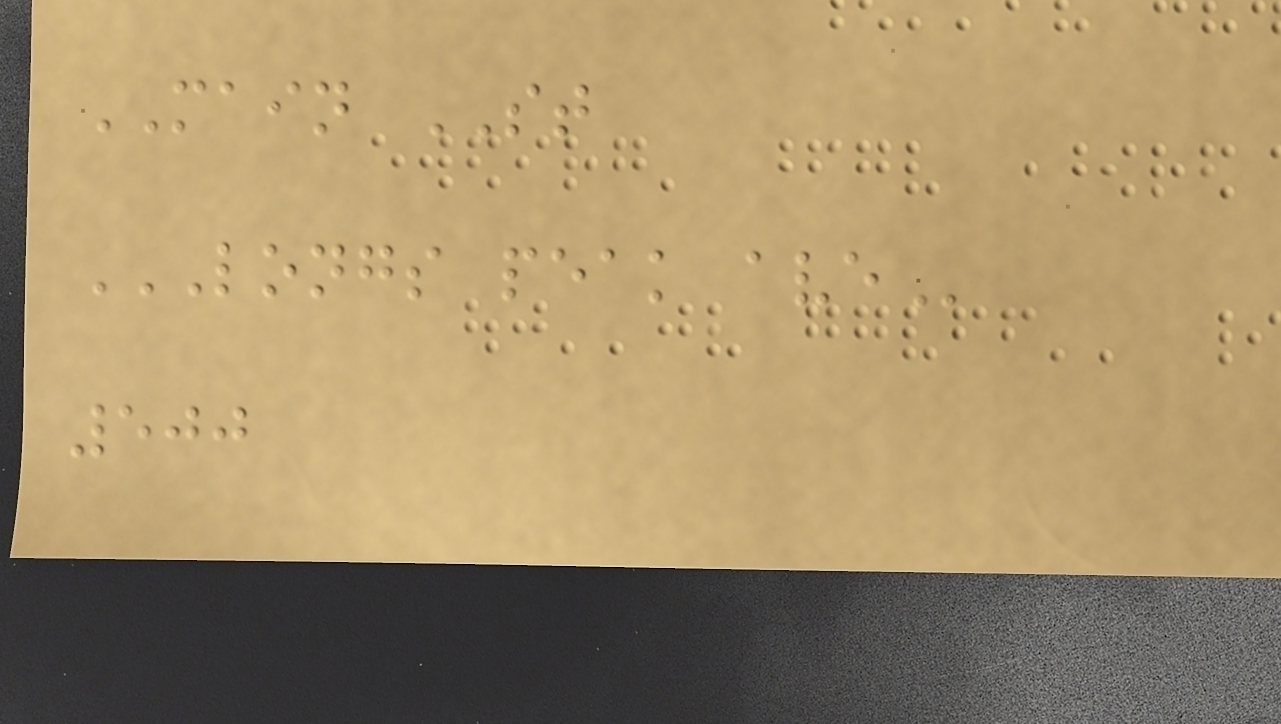MAIN ST
LONGS PEAK AVE
500
